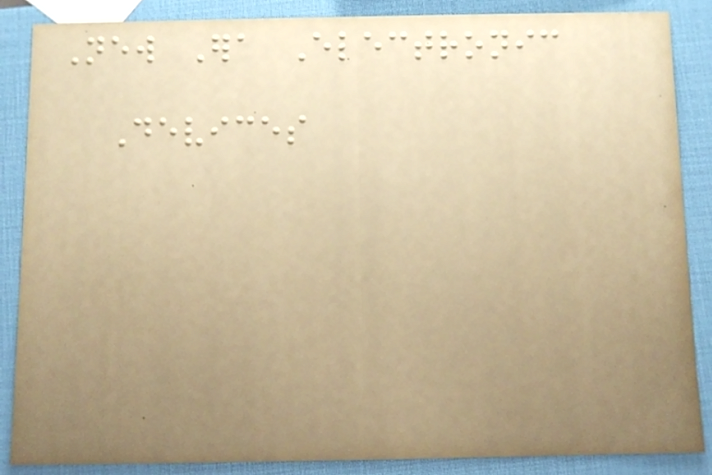New Era Electronic
Devices
